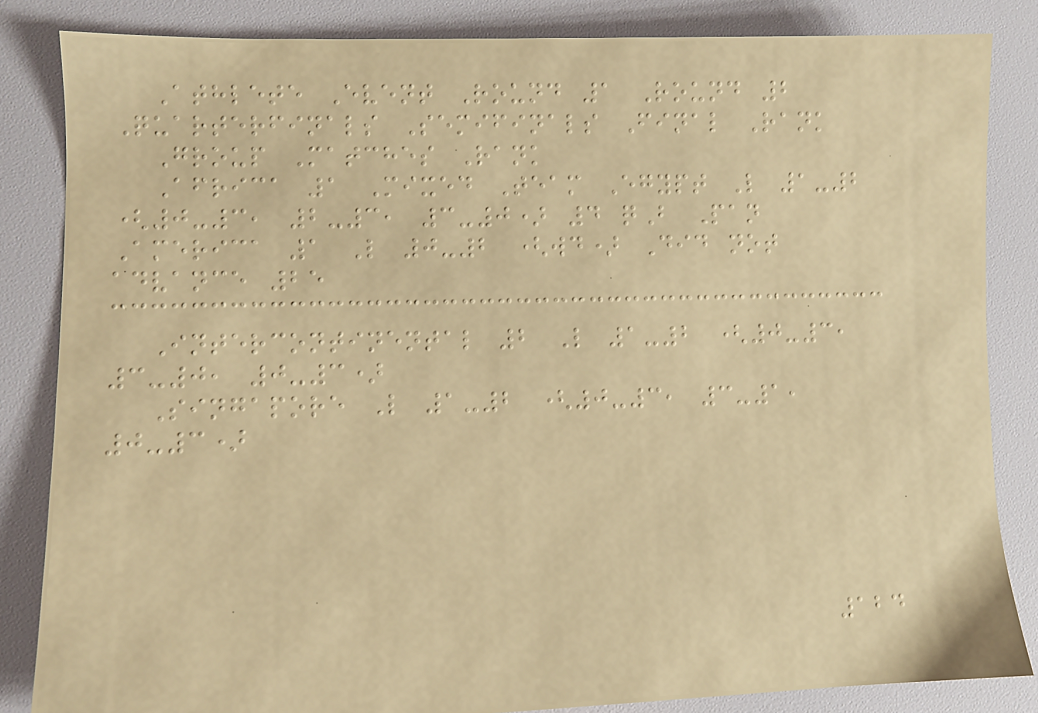Athlete Event Round 1 Round 2
Quarterfinals Semifinals Final Rank
Group Matches Rank
Africa 1 Mixed Team Egypt L 1-2
(0-3, 2-3, 3-0) 4 qB Pan
America 1 L 0-2 (wd) Did not
advance 25
Intercontinental 2 L 1-2 (0-3,
3-0, 0-3)
Singapore L 1-2 (0-3, 3-1,
0-3)
124
